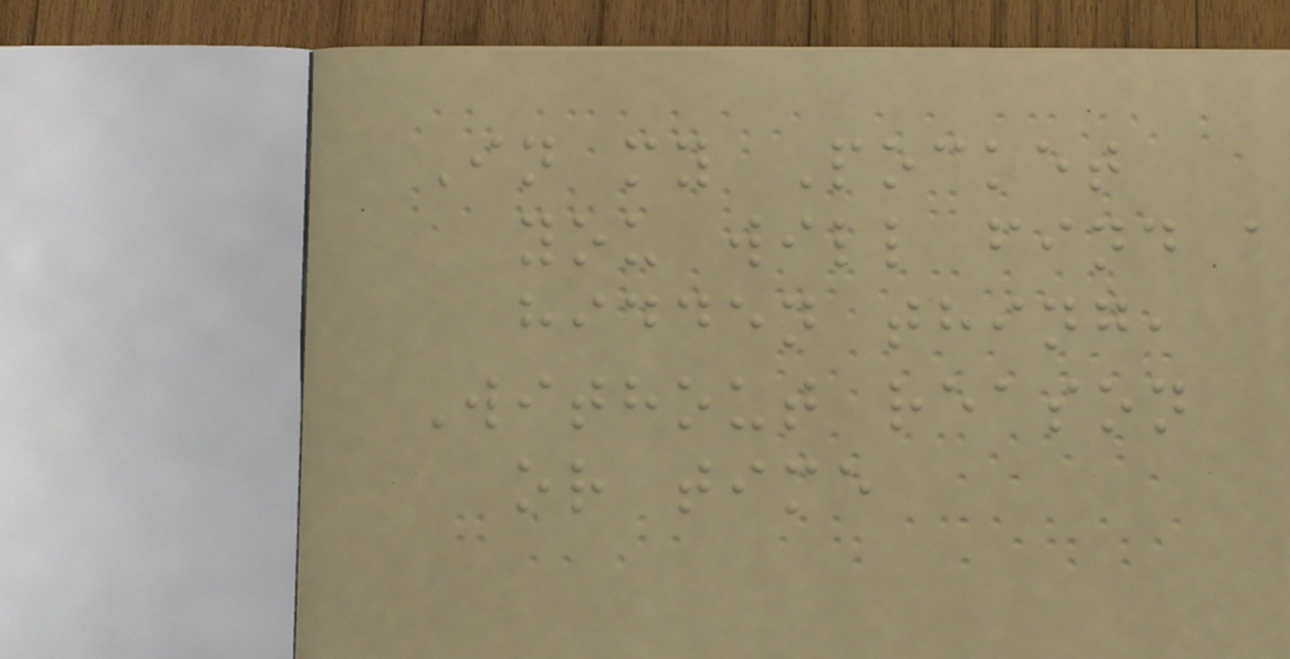In my Pocket
you will find a
hidden thing,
Without reason
or time
